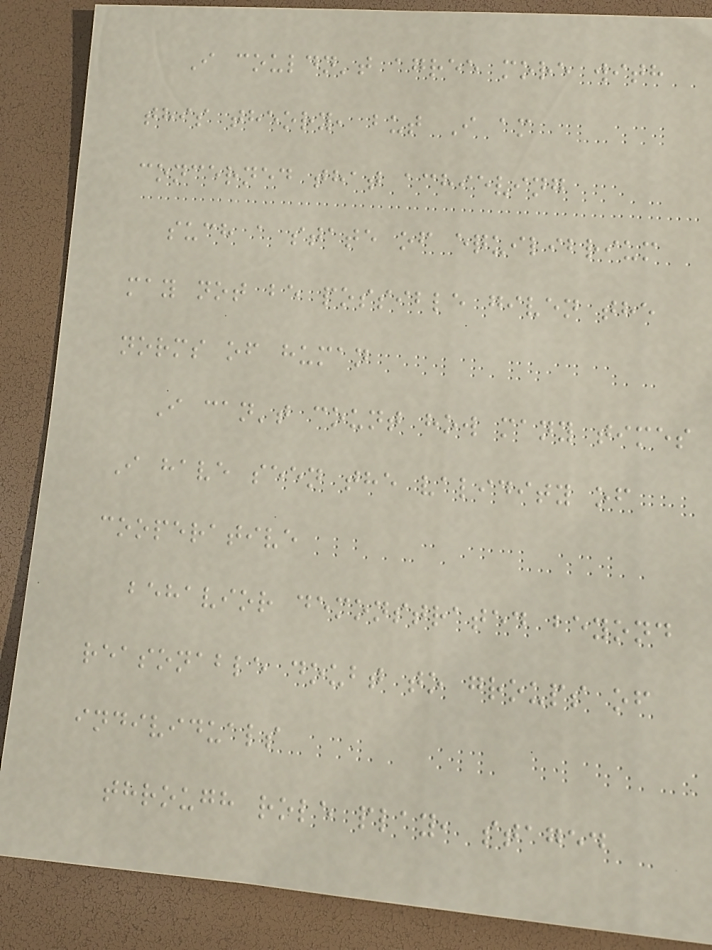I couldn't agree more with
this theory, but I am
concerned that achieving
such a state of equilibrium
may not be possible given the
norms of human
I can't count how many times
I have seen the validity of
cooperative
behavior demonstrated beyond
reasonable doubt to groups of
individuals
through role play, staged
